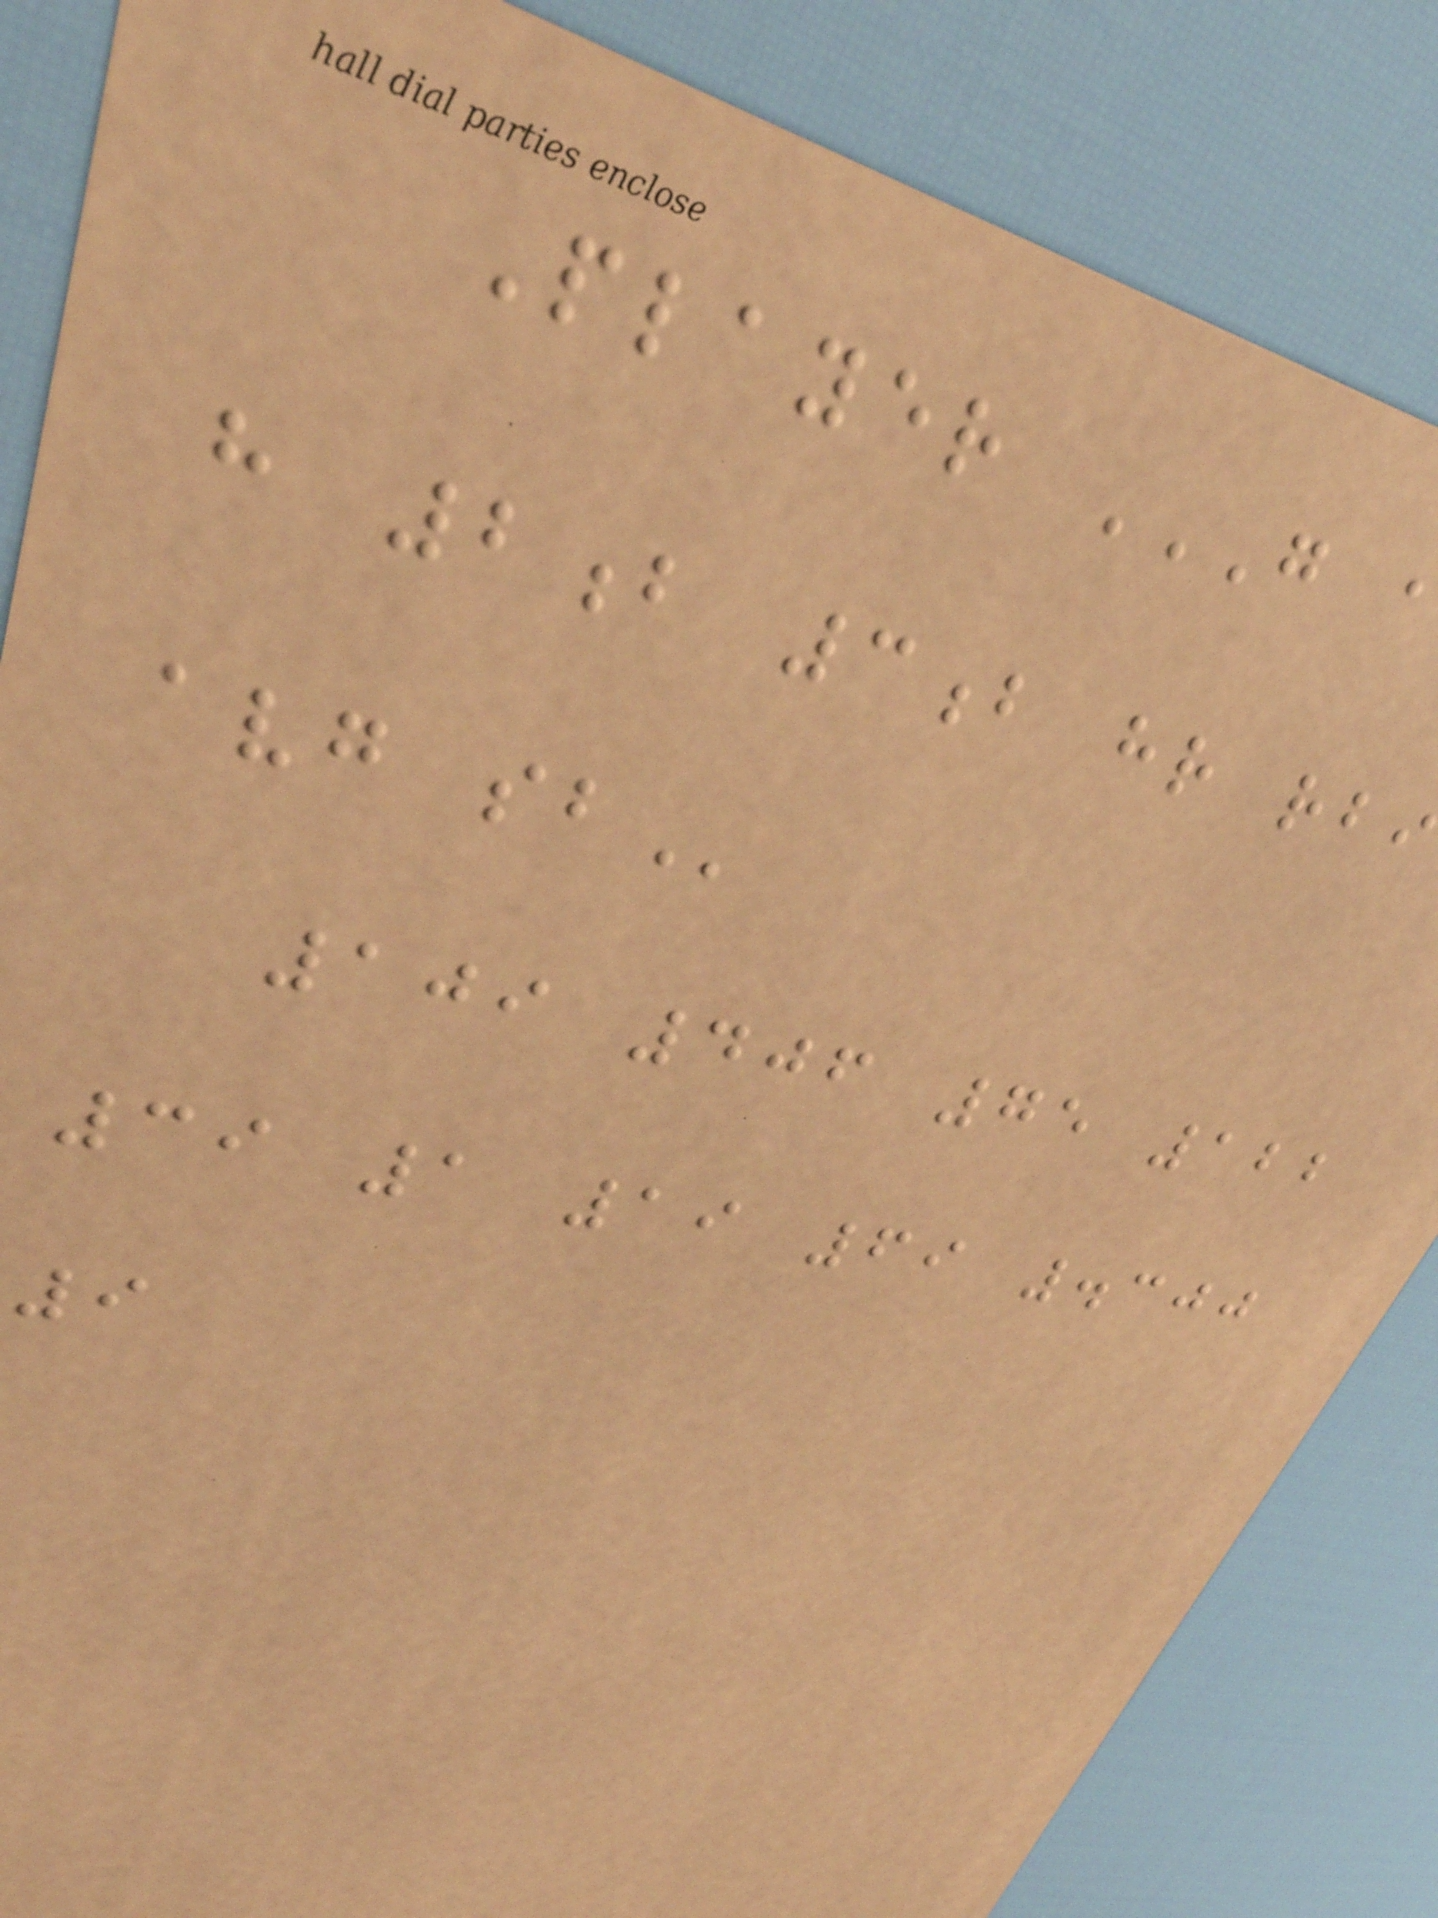h 2b 3b hr rbi
109 406 75 122
39 1 19 69 .300
9
